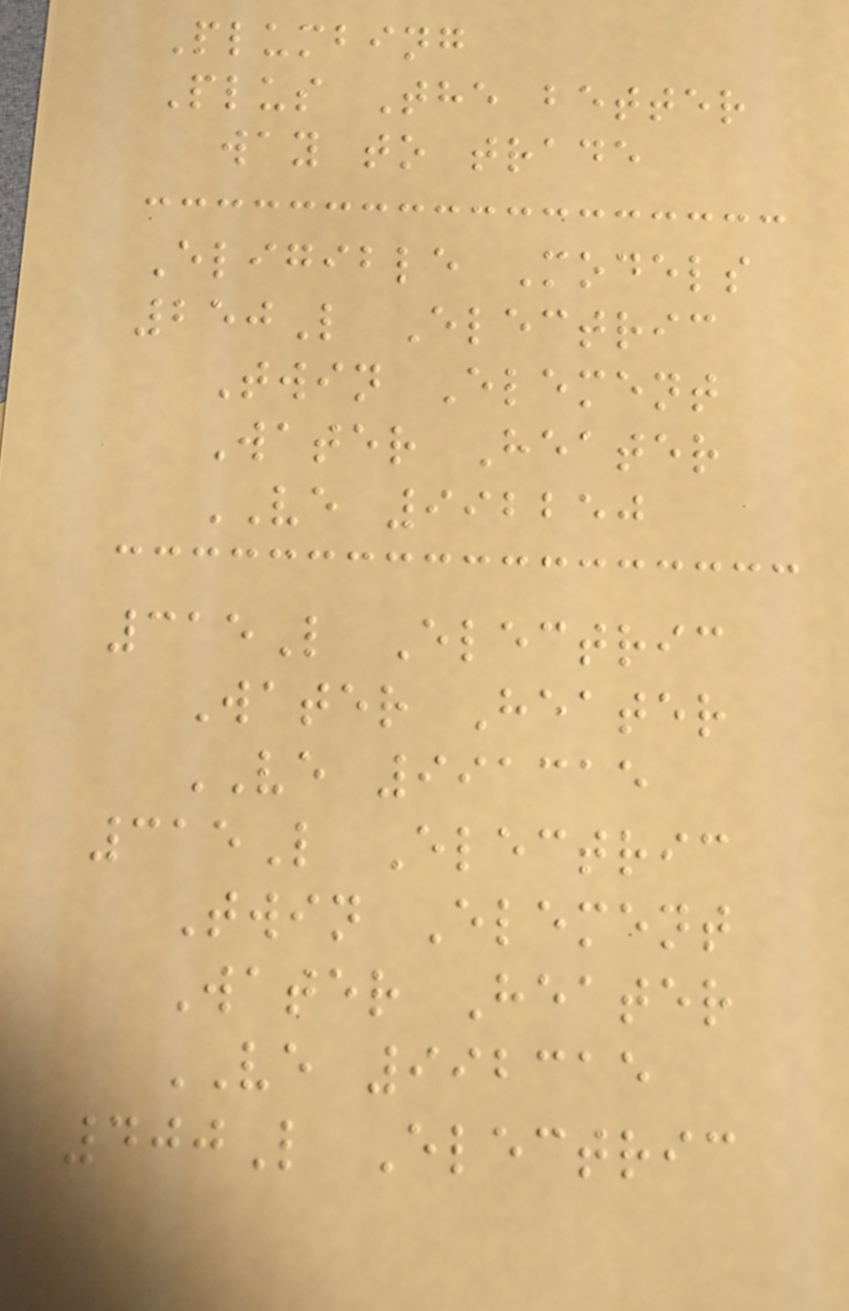Plumbing
Plus The better
way to trade
Eligible Models
250L Electric
Twin Element
Water Heater
VE 992250
315L Electric
Water Heater
VE 991315
315L Electric
Twin Element
Water Heater
VE 992315
400L Electric
